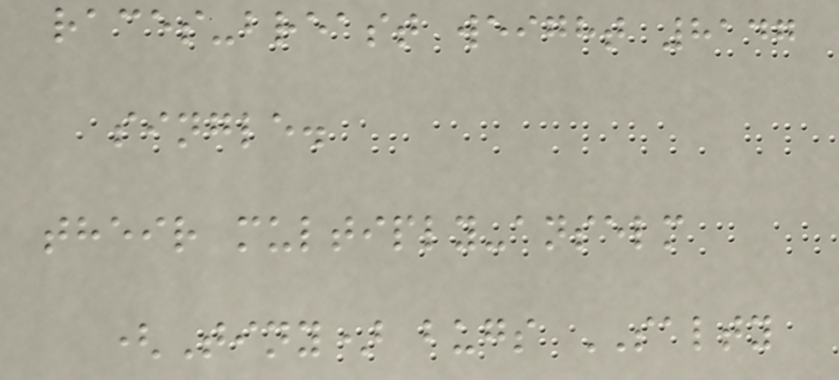races-breast weight 8147
single.
their multiply-anselm
(Tiny) bugs SALTY
